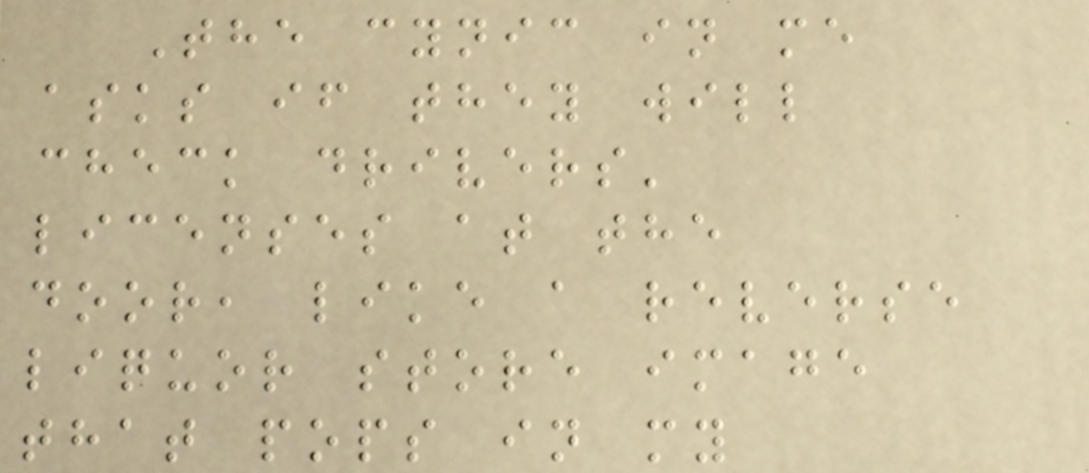The cynic in me
asks if they will
check drivers'
licenses at the
door, like a reverse
liquor store image
that pops in my
